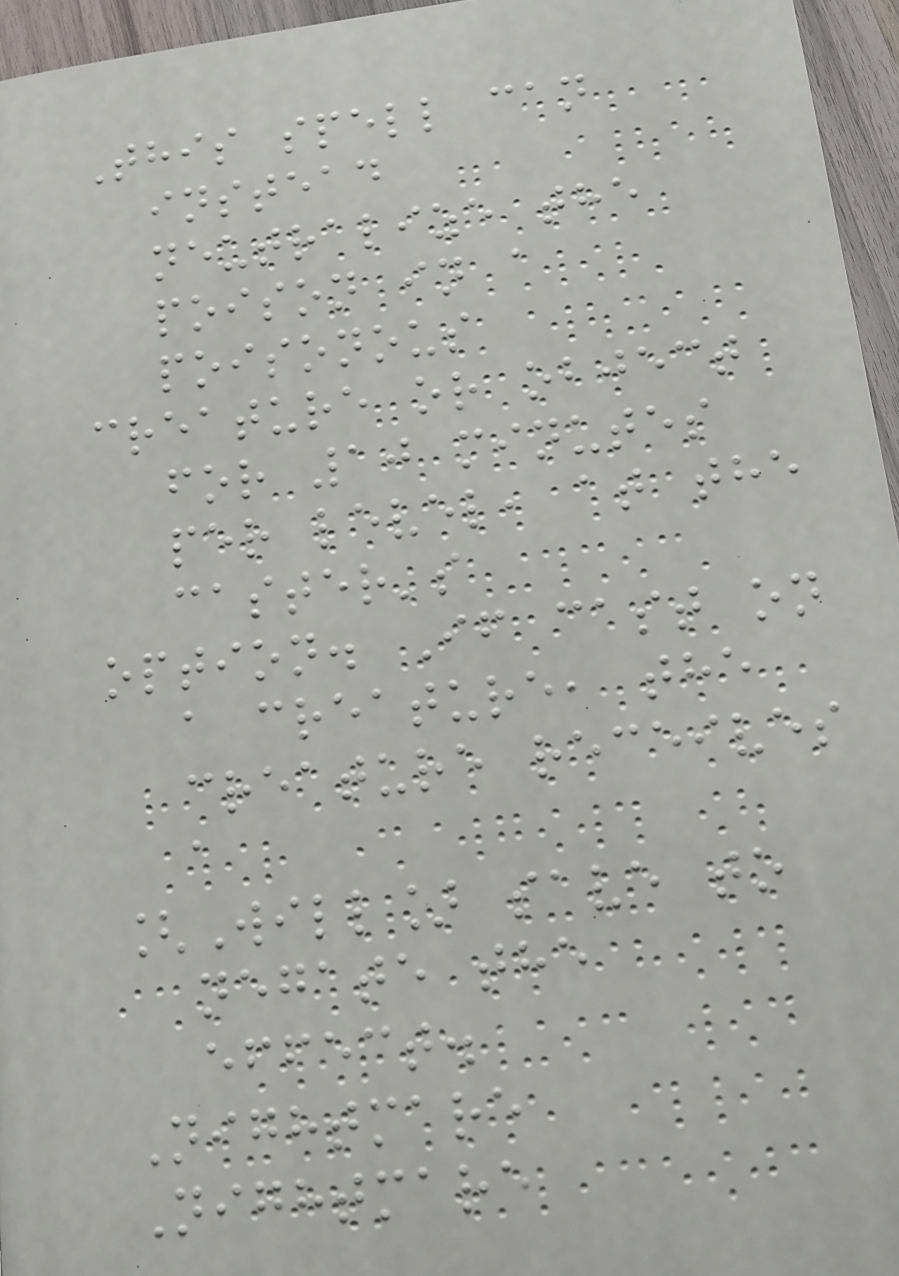This spell can
instead
neutralize the
poison in a
poisonous
creature or object
for 10 minutes
per level, at the
caster's
option. If cast on
a creature, the
creature receives
a
[Will] save to
negate the
effect.
Nightmare
Nightmare
